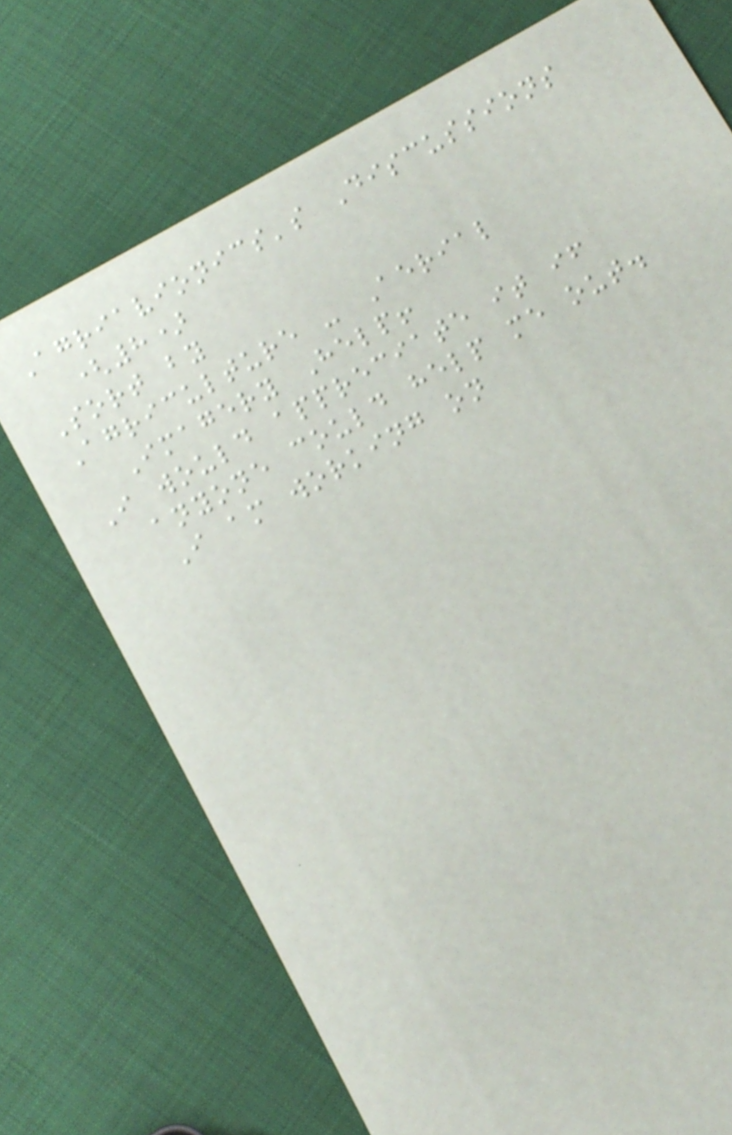Agriavionics's Discussions
(8)
Sort by
Agriculture - Aerial
Imagery Help!
I would appreciate it if
anyone could help me out.
I am working on
